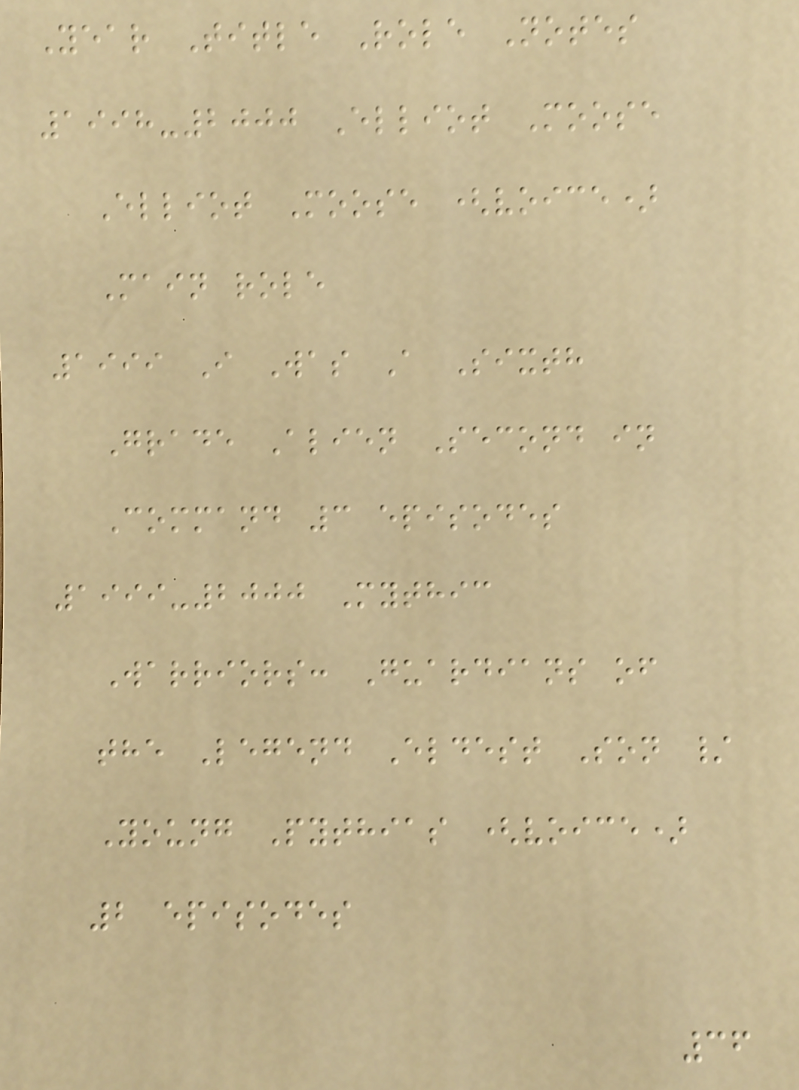Year Title Role Notes
1998-2000 Elliot Moose
Elliot Moose (voice)
Main role
1999 I Was A Sixth
Grade Alien Second in
Command 3 episodes
1999-2000 Mythic
Warriors: Guardians of
the Legend Eldest Son /
Young Pythias (voice)
2 episodes
36
